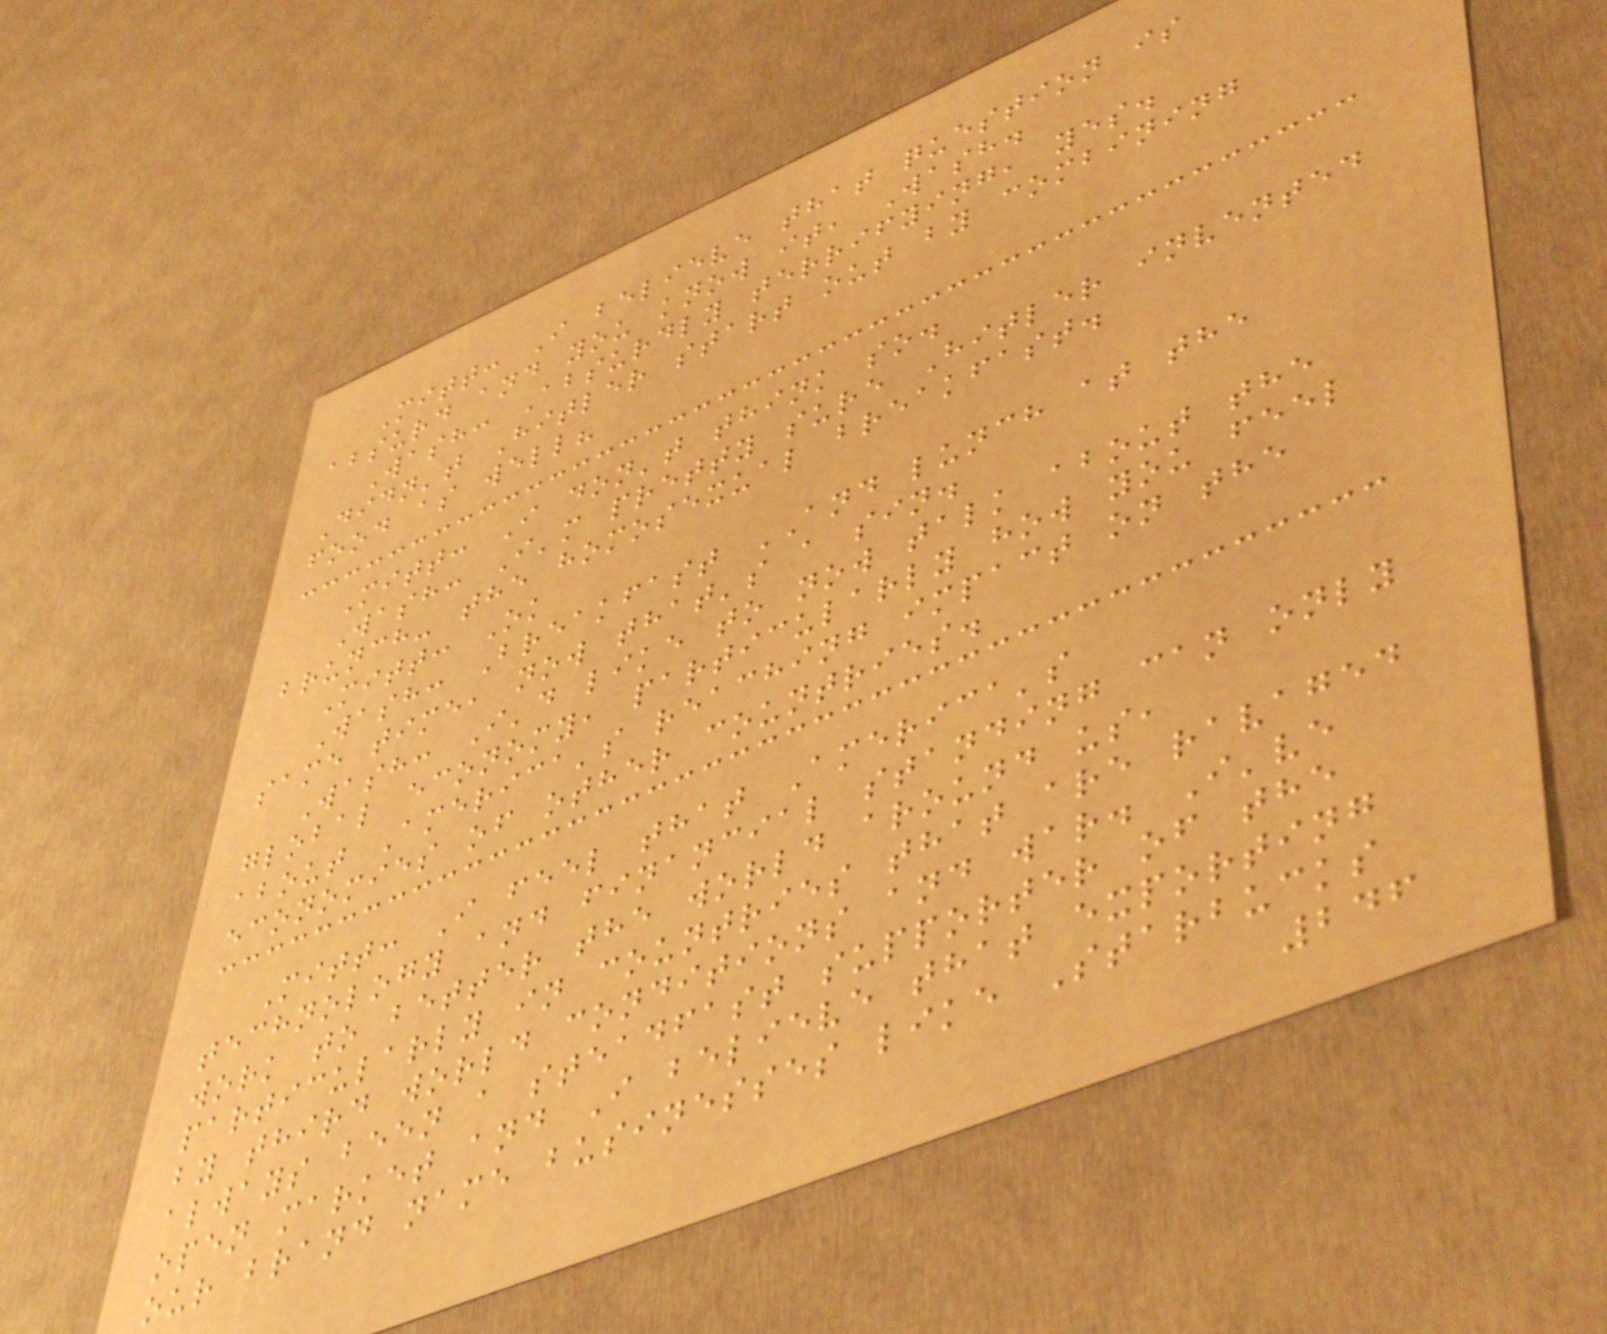Mitt: I believe that question is
absurd and you know it, Wash.
Wash: Absurdly terrifying, yes.
Didn't Hitler start out by combining
food as well?
Mitt: I don't think so.
Wash: I'm pretty sure Hitler invented
brunch- the homosexual breakfast.
Mitt: Ok
Wash: Breakfast AND lunch at the
same time, now that's a sin.
Wash: I'd like to now talk about the
global economy, particularly how you feel
about America's reaching impact on the
economies of other countries.
Mitt: I feel that America's
technology and financial standing can only
work to better the world around us,
particularly in countries that are ravaged
by third world conditions and war. I've
always been a steadfast supporter of the
open market and I believe that exporting
our brand name businesses like Starbucks
246
